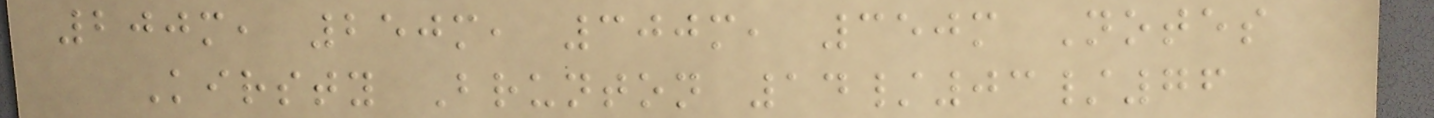200m, 250m, 300m, 350m Notes
Kirsty Brunton 14/03/76
